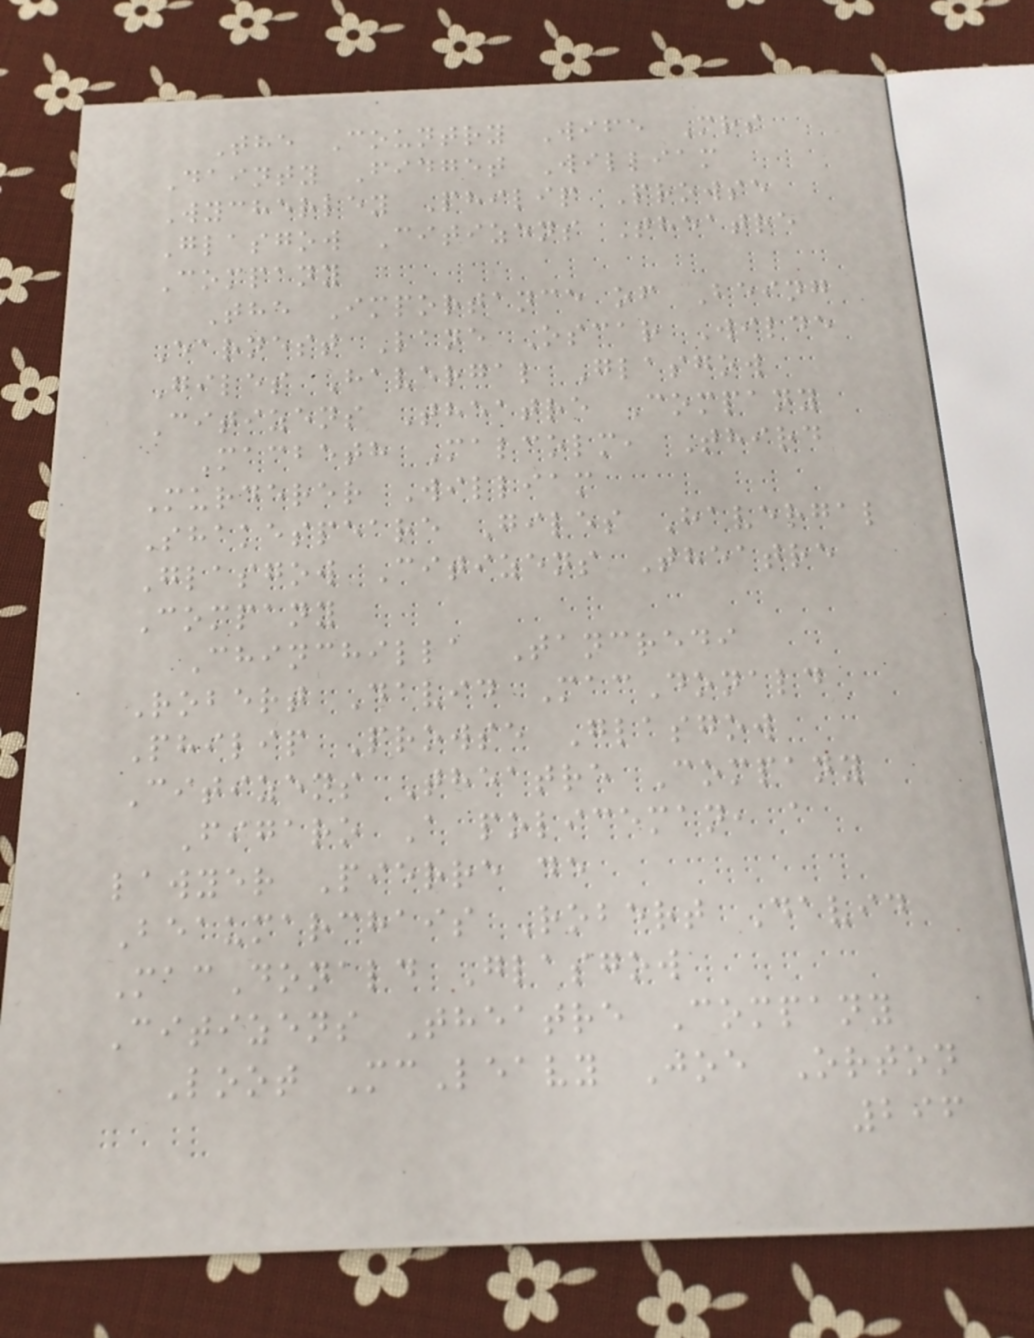The Country Wife Mrs
Dainty Fidget William
Wycherley Philip Prowse
Glasgow Citizens Theatre
Company
The Importance of Being
Earnest Lane Oscar Wilde
Giles Havergal Glasgow
Citizens Theatre Company
Macbeth Malcolm, Third
Murderer William
Shakespeare Giles Havergal
Glasgow Citizens Theatre
Company
Chinchilla Tancredi
Robert David MacDonald
Philip Prowse Glasgow
Citizens Theatre Company
Figaro A policeman, a
lawyer Pierre de
Beaumarchais Robert David
MacDonald Glasgow
Citizens Theatre Company
Loot McLeavy Joe Orton
296
